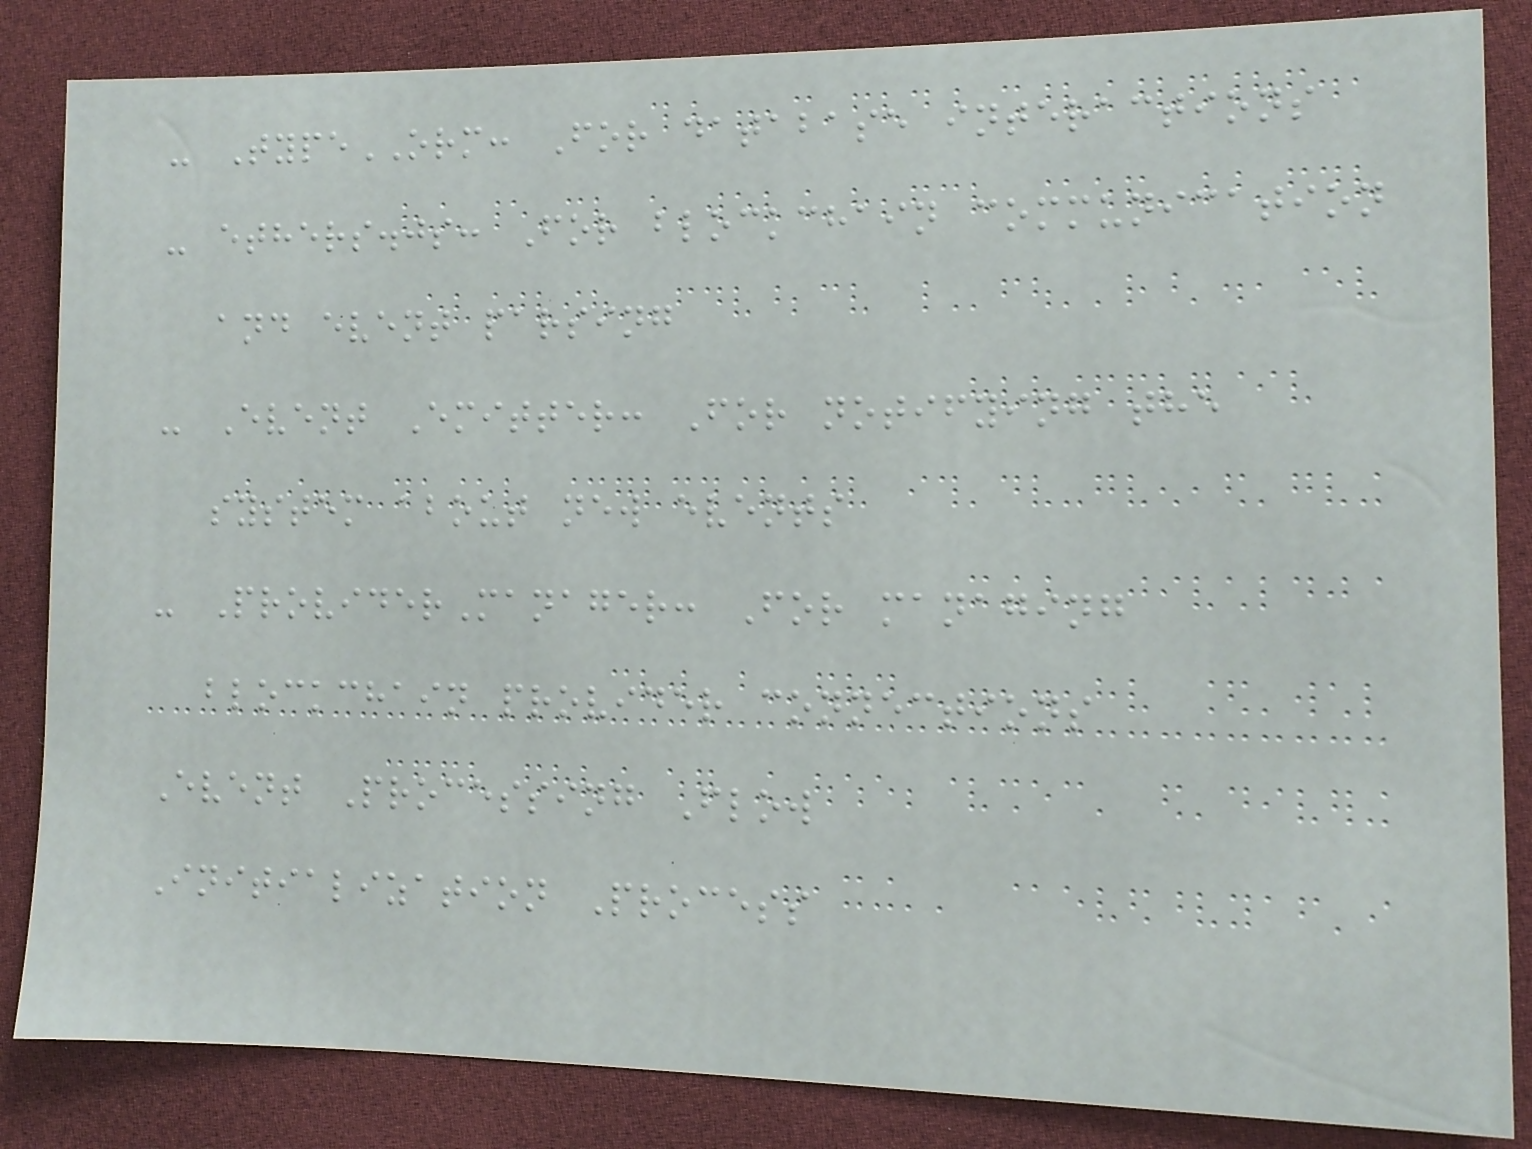- TypeORM: For database interactions
- ethers.js: For blockchain communication
and event parsing
- Event Emitter: For notifying the
system about new events
- ProviderManager: For managing
blockchain provider connections
Event Processing Flow
Initialization Process
